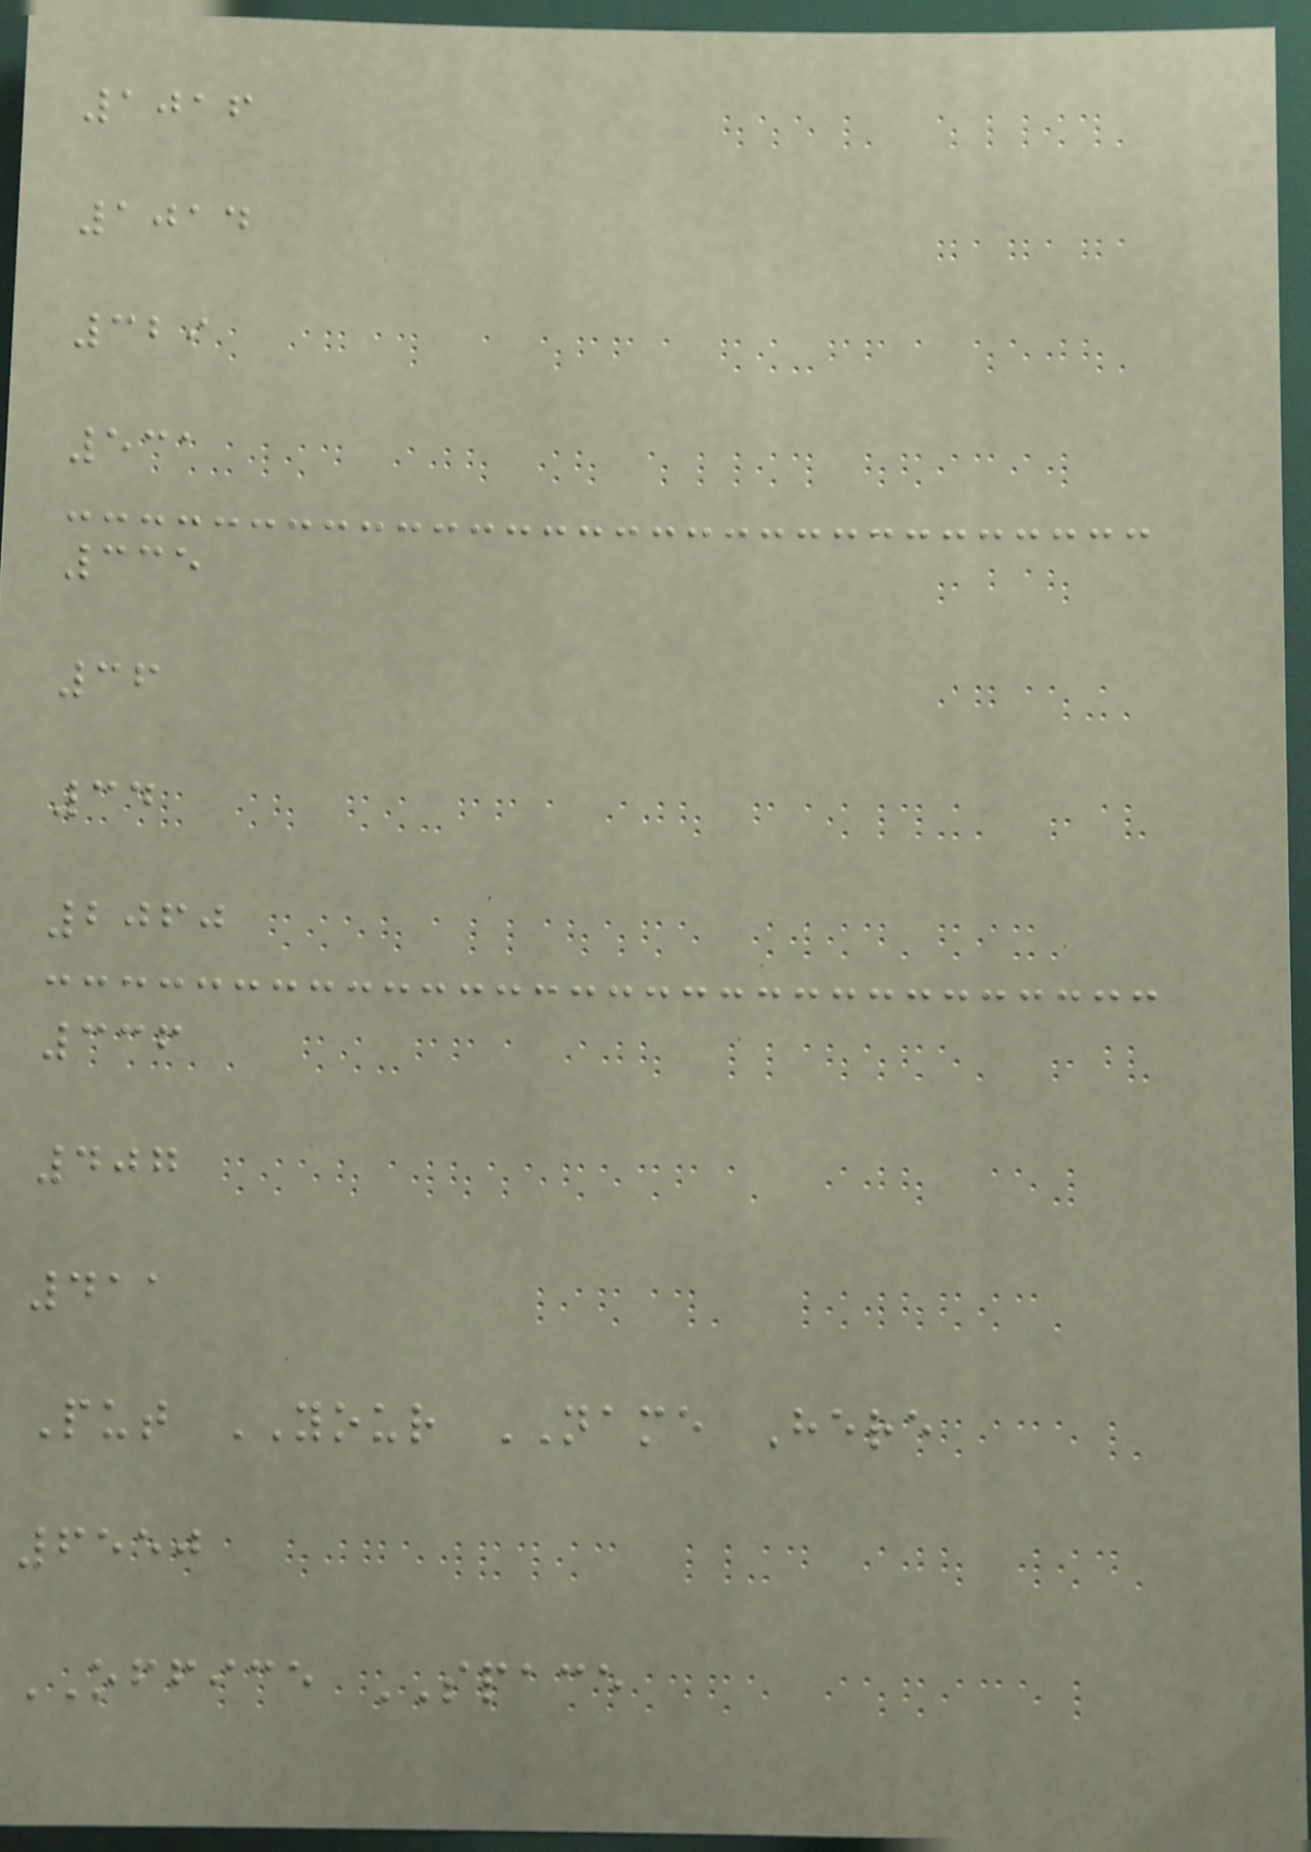1016
1014
329
531
335
36
34
2060
336
407
411
Put YOUR NAME Here
6550
OFFICE SPACE
